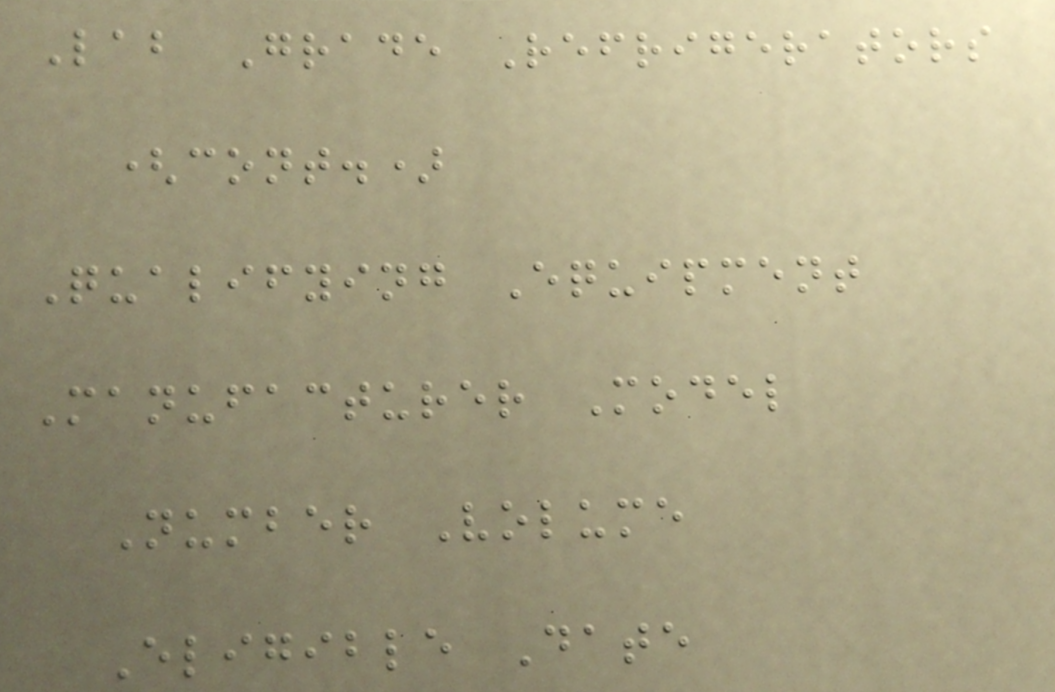Lab Grade Refrigerators
(cont.)
Qualifying Equipment
Manufacturer Model
Number Volume
Eligible Date
